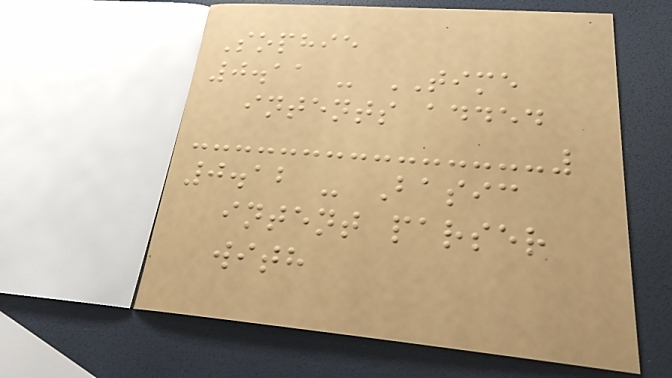Sophie
0.11 - TIME
intents added
0.12 - Basic
intent parser
with
